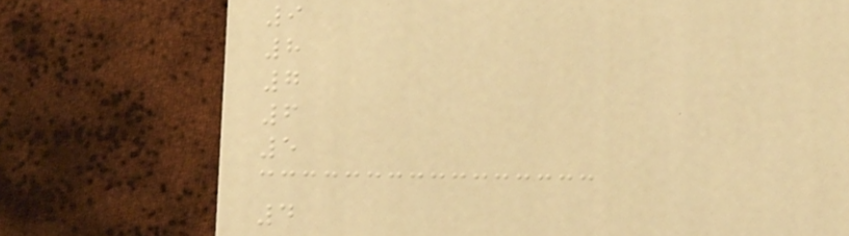9
8
7
6
5
4
